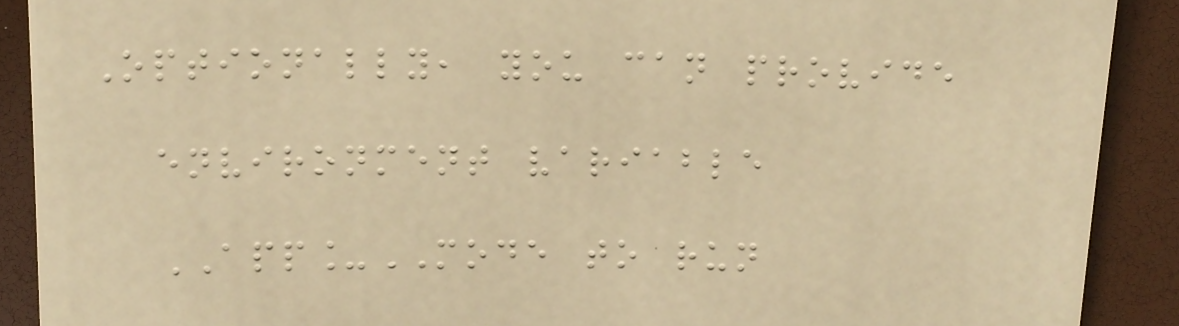Optionally, you can provide
environment variable
APP_MODE to run
